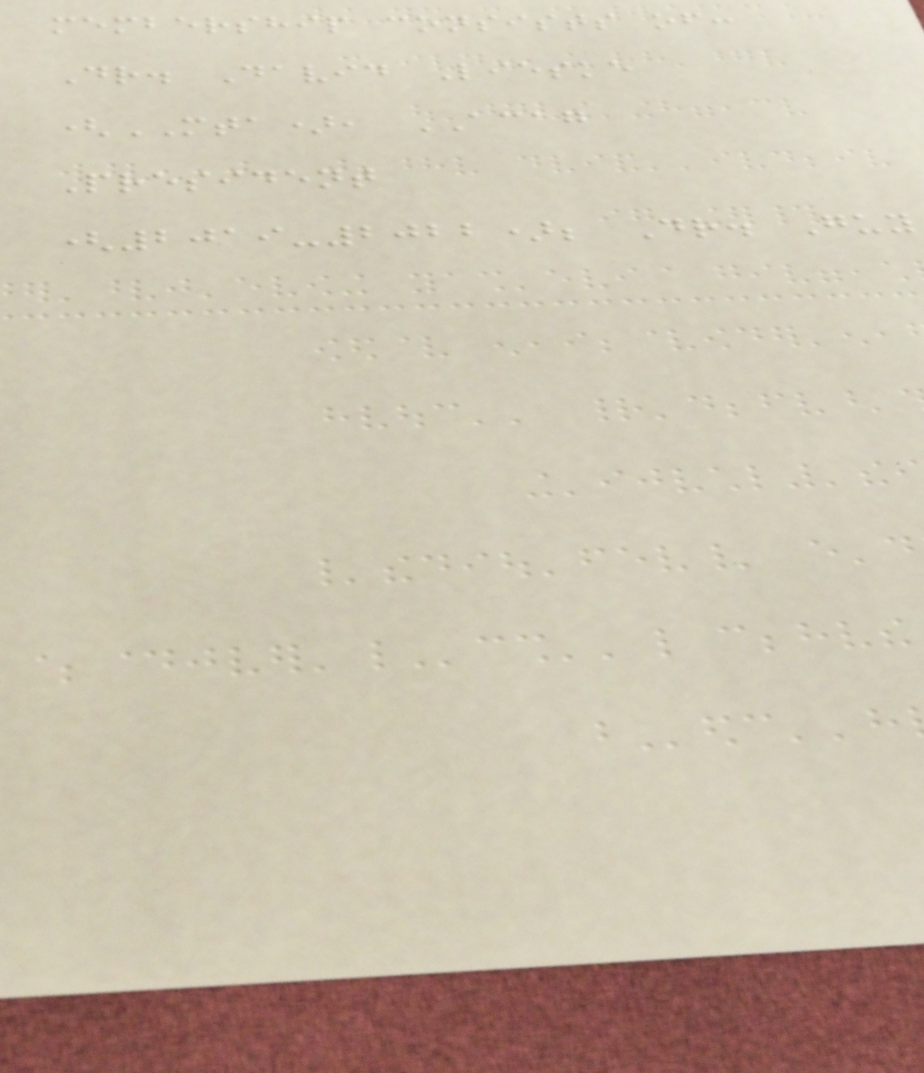membership consists of:
Dr. David Lieske
(MTA), ACAG
President
(2019-2022); Dr. Guy
